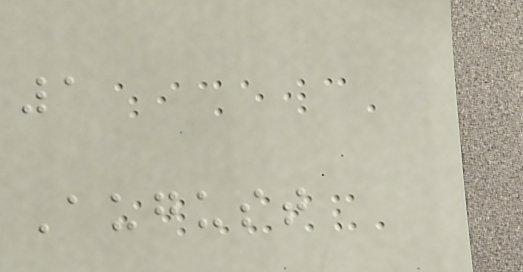1
August
